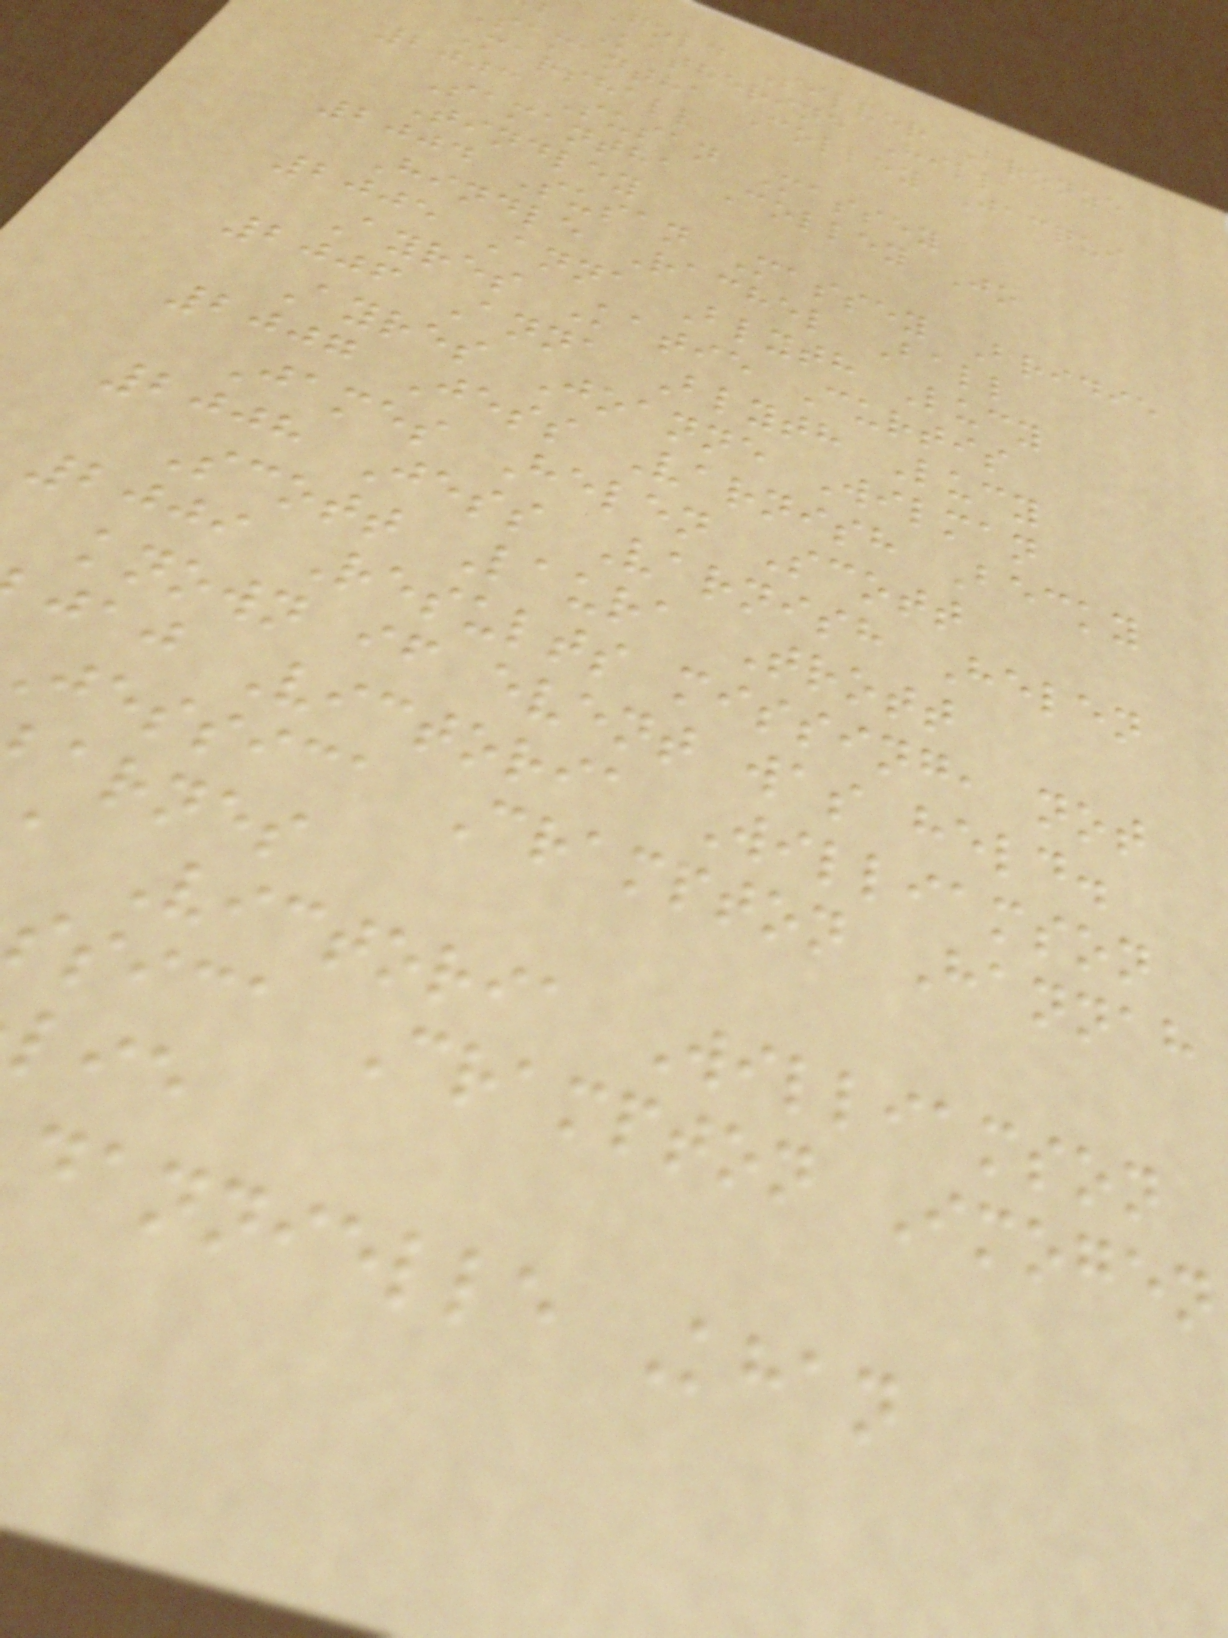Gold Silver Bronze
b Katherine Hill
Samantha Colley Jacqui
Marshall
2003 Susan Massey
Samantha Colley Jo
Tindley
2004 Susan Massey Bridie
Hindle Rachel Ball
2005 Anna Blyth Lucy
Ayres Katie Curtis
2006 Anna Blyth Lucy
Ayres Joanne Wilman
2007 Jess Varnish Becky
James Helen Scott
2008 Jess Varnish Helen
Scott Laura Trott
2009 Results missing, not
known if event was held.
jaj Victoria Williamson
jessica Crampton Hannah
arnes
Victoria Williamson
ssica Crampton Imogen
dannielle Khan
